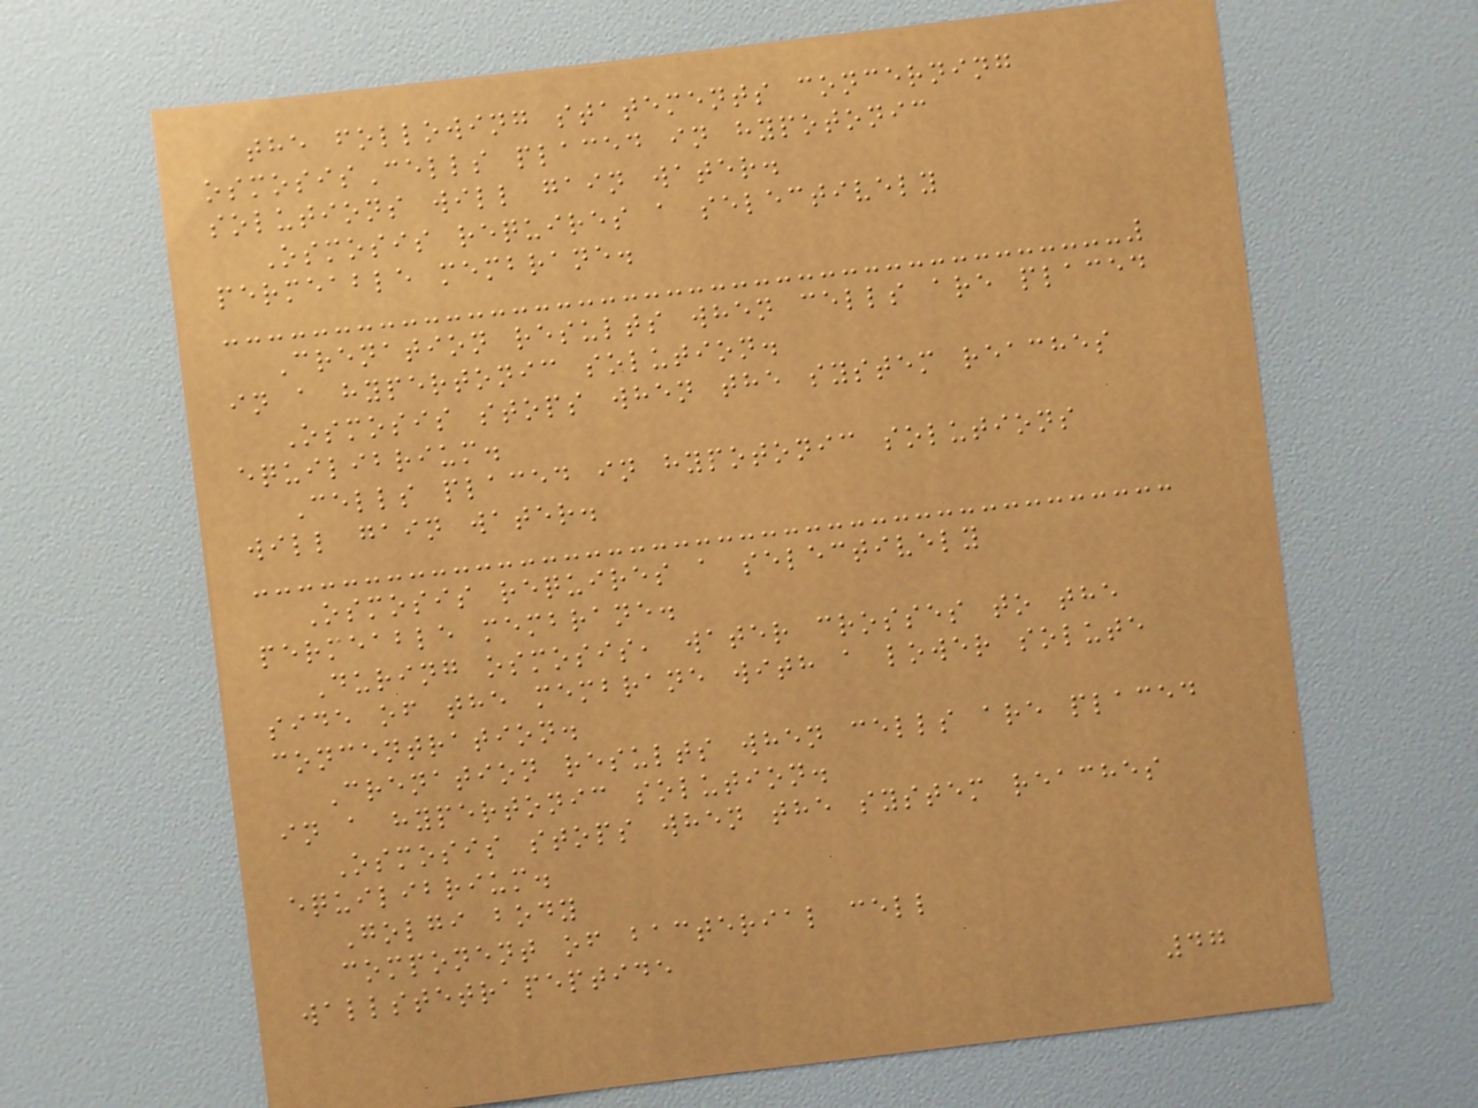the following statements concerning
osmosisCells placed in hypotonic
solutions will gain water.
Osmosis requires a selectively
permeable membrane.
Crenation results when cells are placed
in a hypertonic solution.
Osmosis stops when the system reaches
equilibrium.
Cells placed in hypotonic solutions
will gain water.
Osmosis requires a selectively
permeable membrane.
During osmosis, water crosses to the
side of the membrane with a lower solute
concentration.
Crenation results when cells are placed
in a hypertonic solution.
Osmosis stops when the system reaches
equilibrium.
Golgi body
component of bacterial cell
wallstetrapeptide
47
